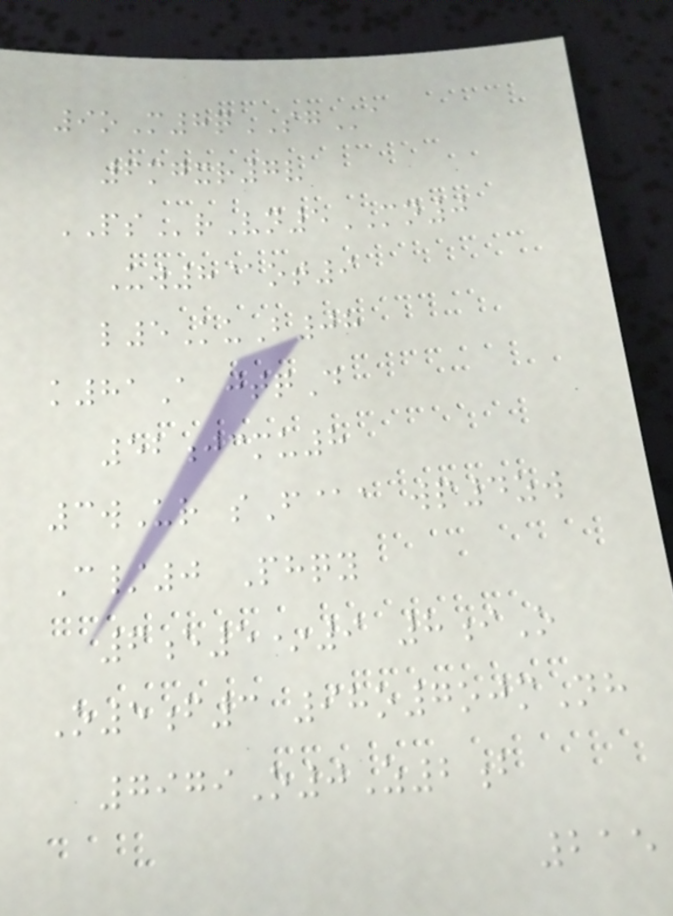9oM8qSGa
6mgxr7v
PSrVn5MN0
Uw8@ot9
l5KuB08
k81A jtqD
52jcmu8
3wUr sF@a wp4zw
C/0 Phqy
6e5*9 8iO
O5f3 98o7ojmNh
7979O0Z2b
215
